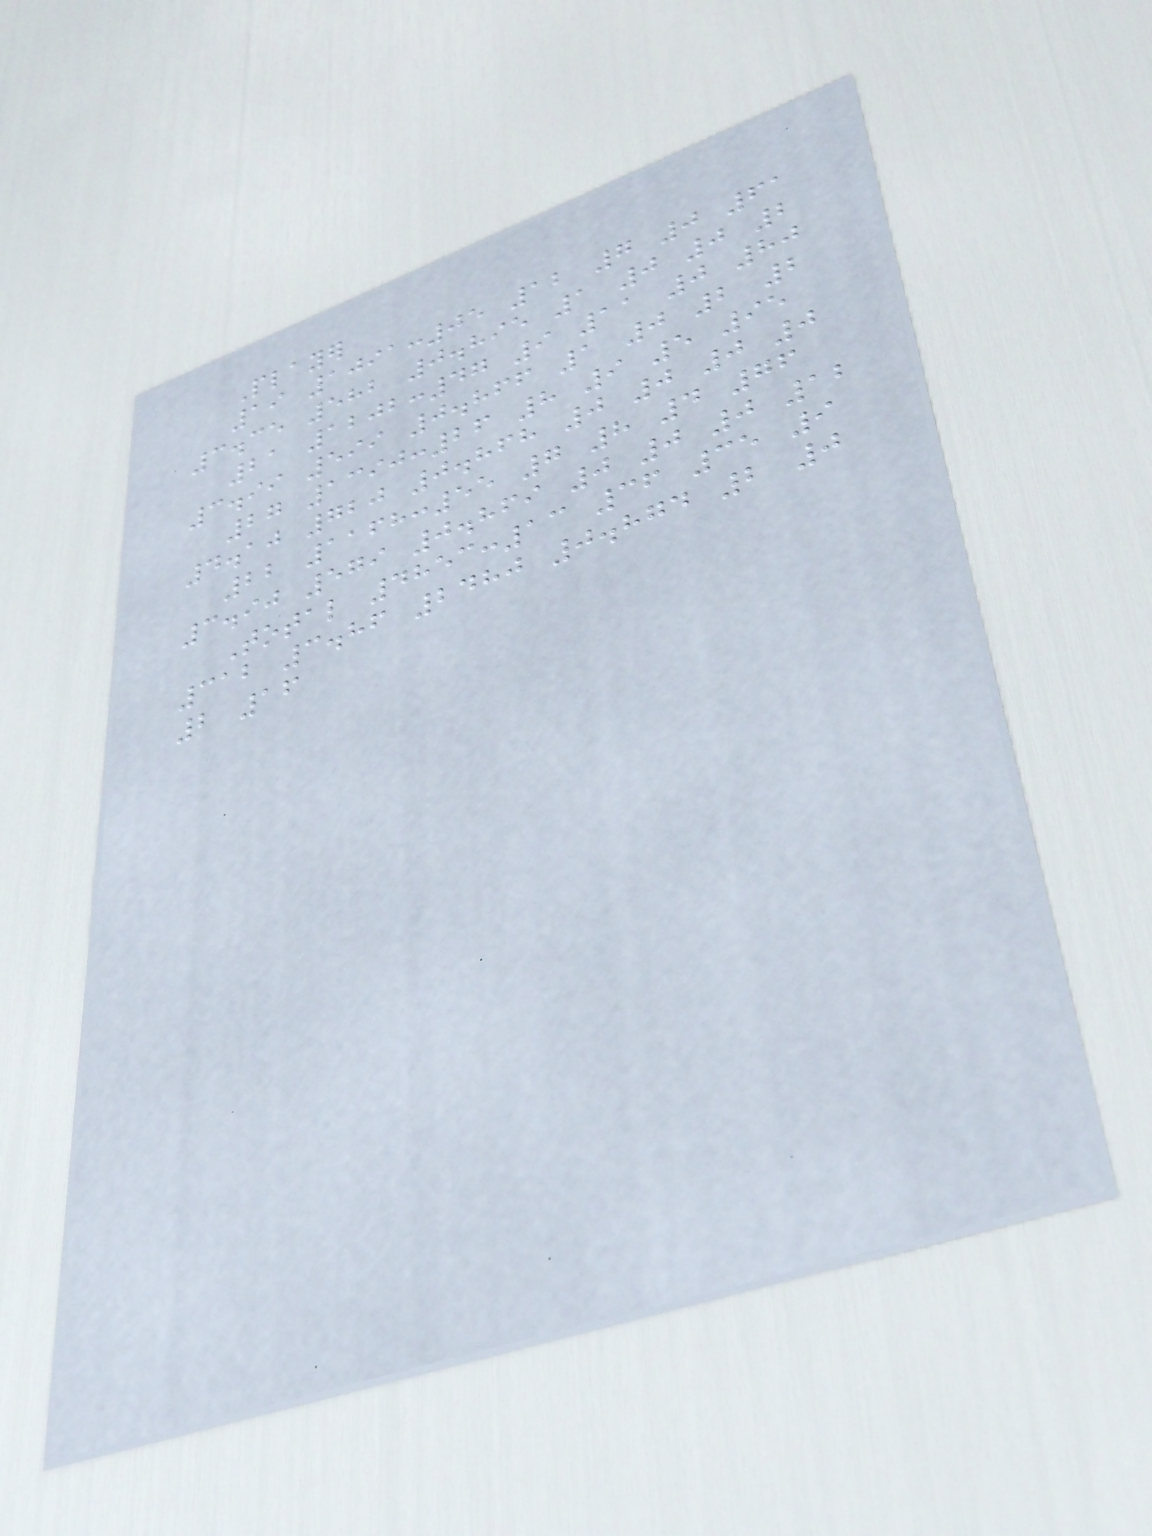Player
19 1091:05 12 7 0 61
3.35 582 0.895 1 0 0 2
21 1202:47 9 11 0 80
3.99 599 0.866 1 0 2 2
27 1390:26 8 9 5 95
4.10 720 0.868 0 0 0 0
22 1168:55 7 8 4 76
3.90 579 0.869 0 0 0 12
Total 4853:13 36 35 9
312 3.86 2480 0.874 2 0
2 16
